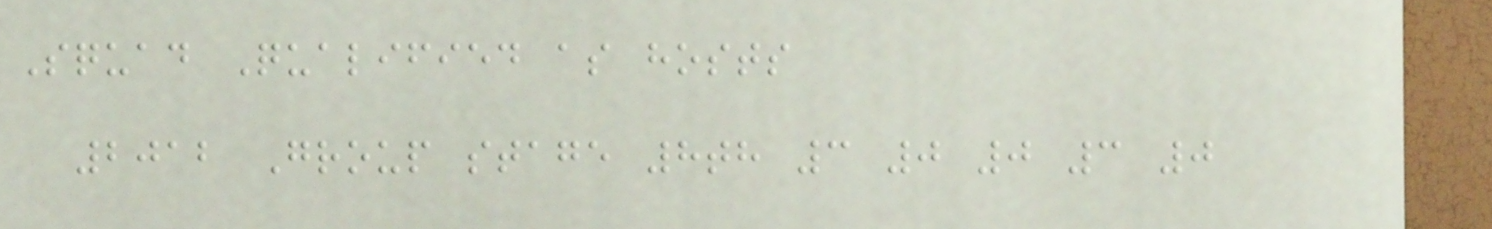Squad Qualified as hosts
2012 Group stage 8th 3 0 0 3 0
